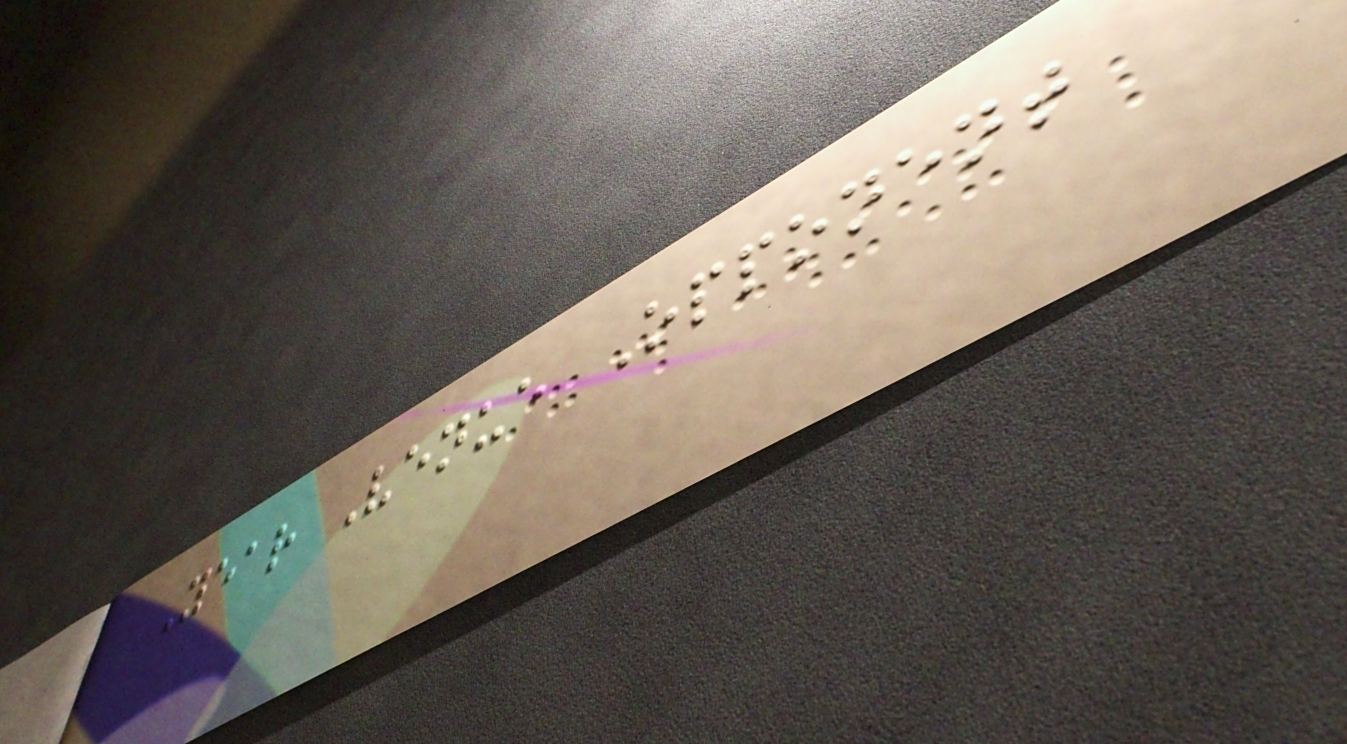Year Venue Opponent
